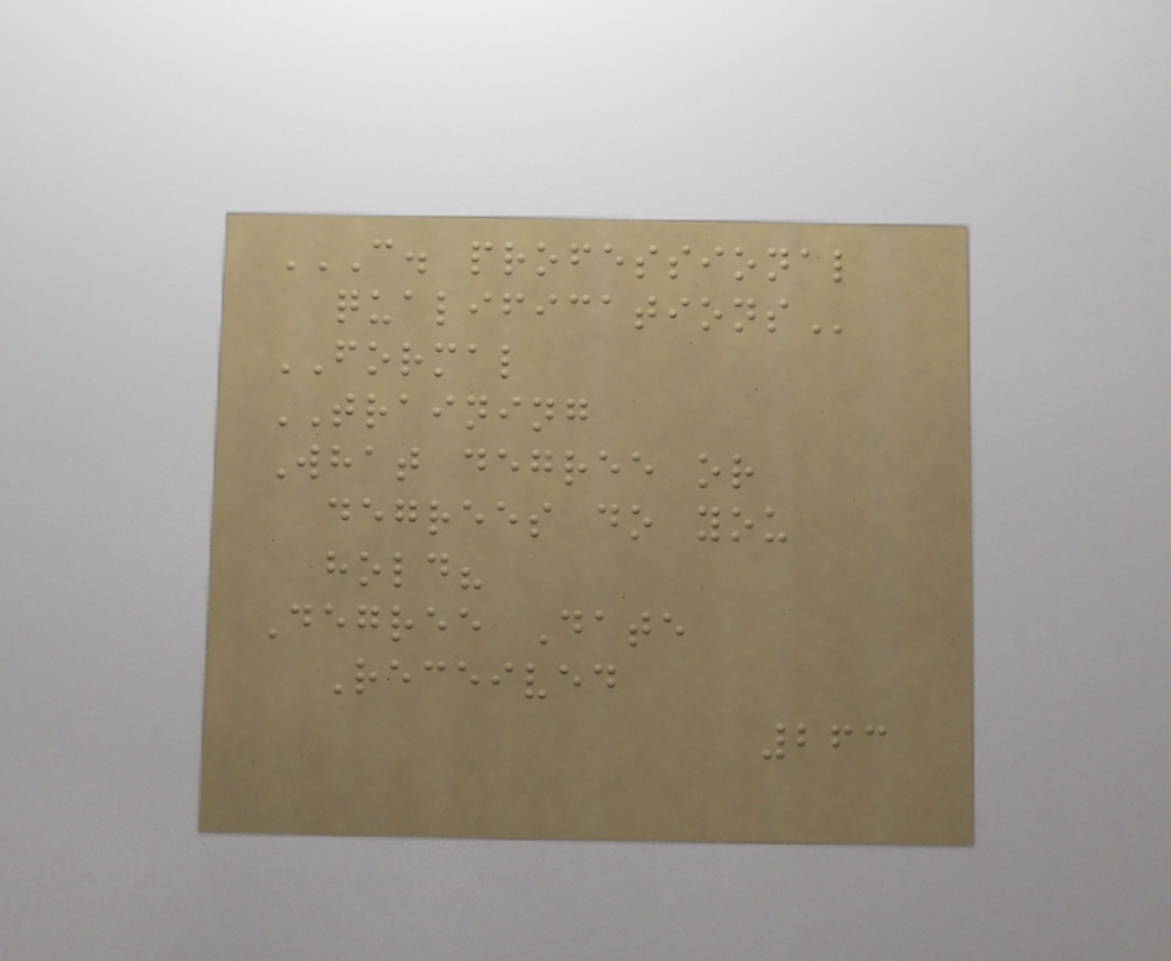C. PROFESSIONAL
QUALIFICATIONS
FORMAL
TRAINING
What degree or
degrees do you
hold?
Degree Date
Received
263
